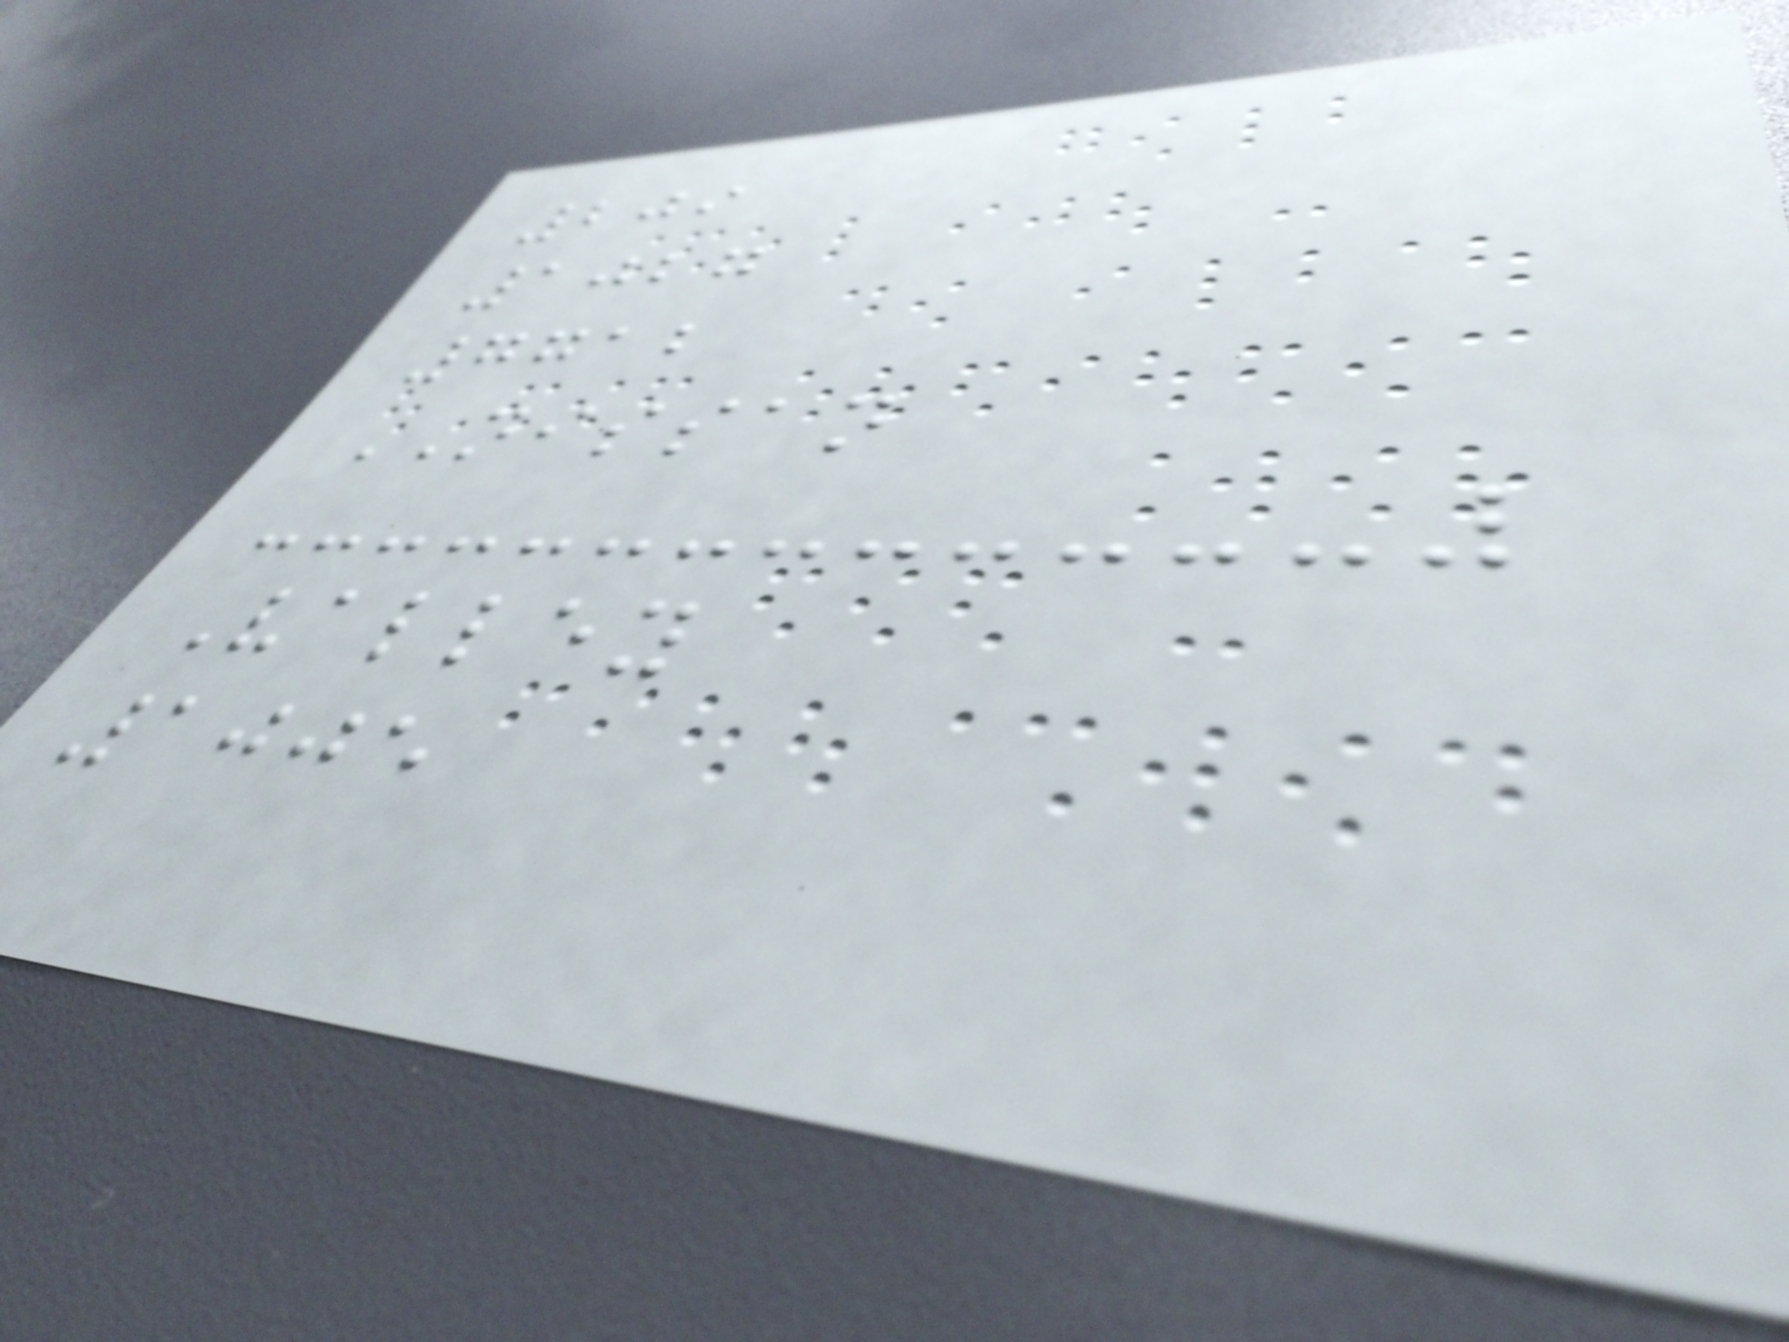209
1027
7712
NISSAN
Valley
1005
